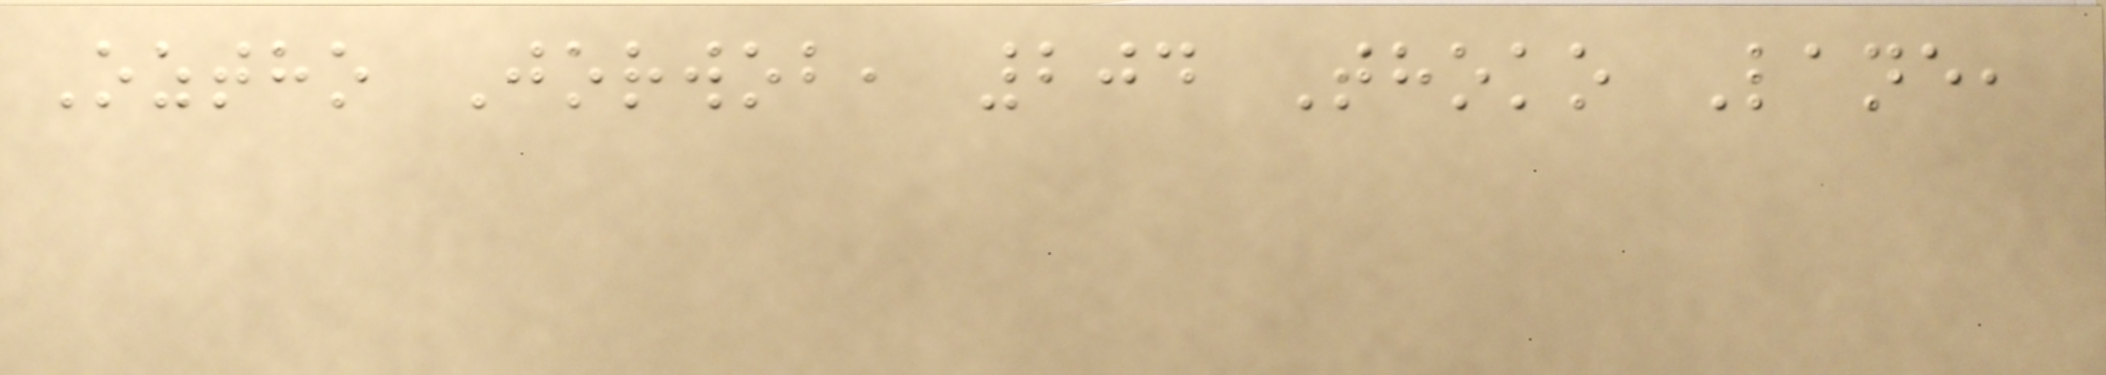Oztho Jorwob, 204 Thoko Lane,
